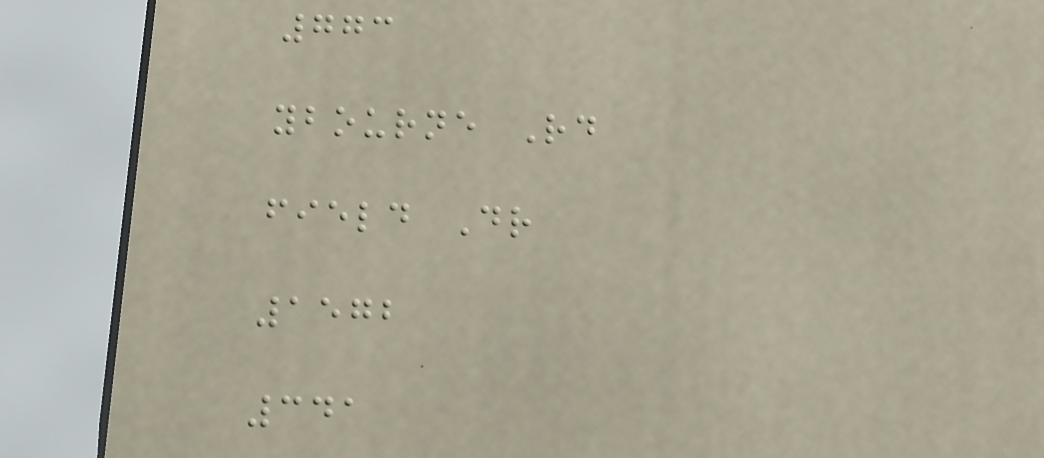773
ybourne Rd
field Dr
1572
341
